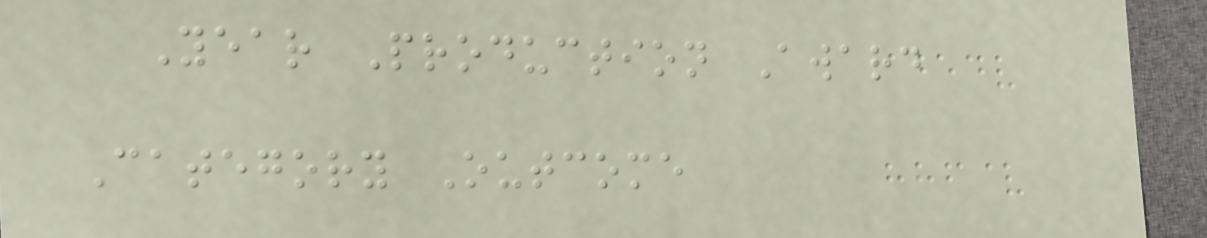Year Production Award
Category Outcome
